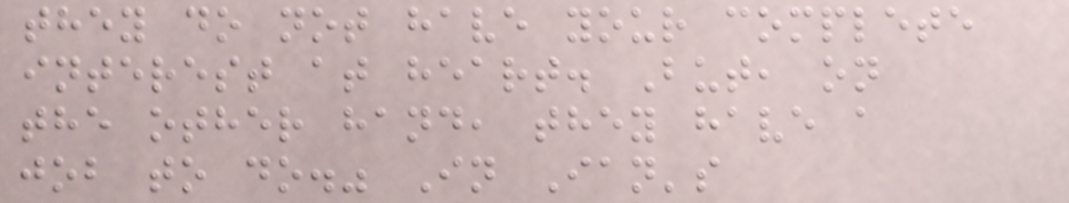they do not have your complete
interest at heart. But, on
the other hand, they have a
job to do." In Ian's
